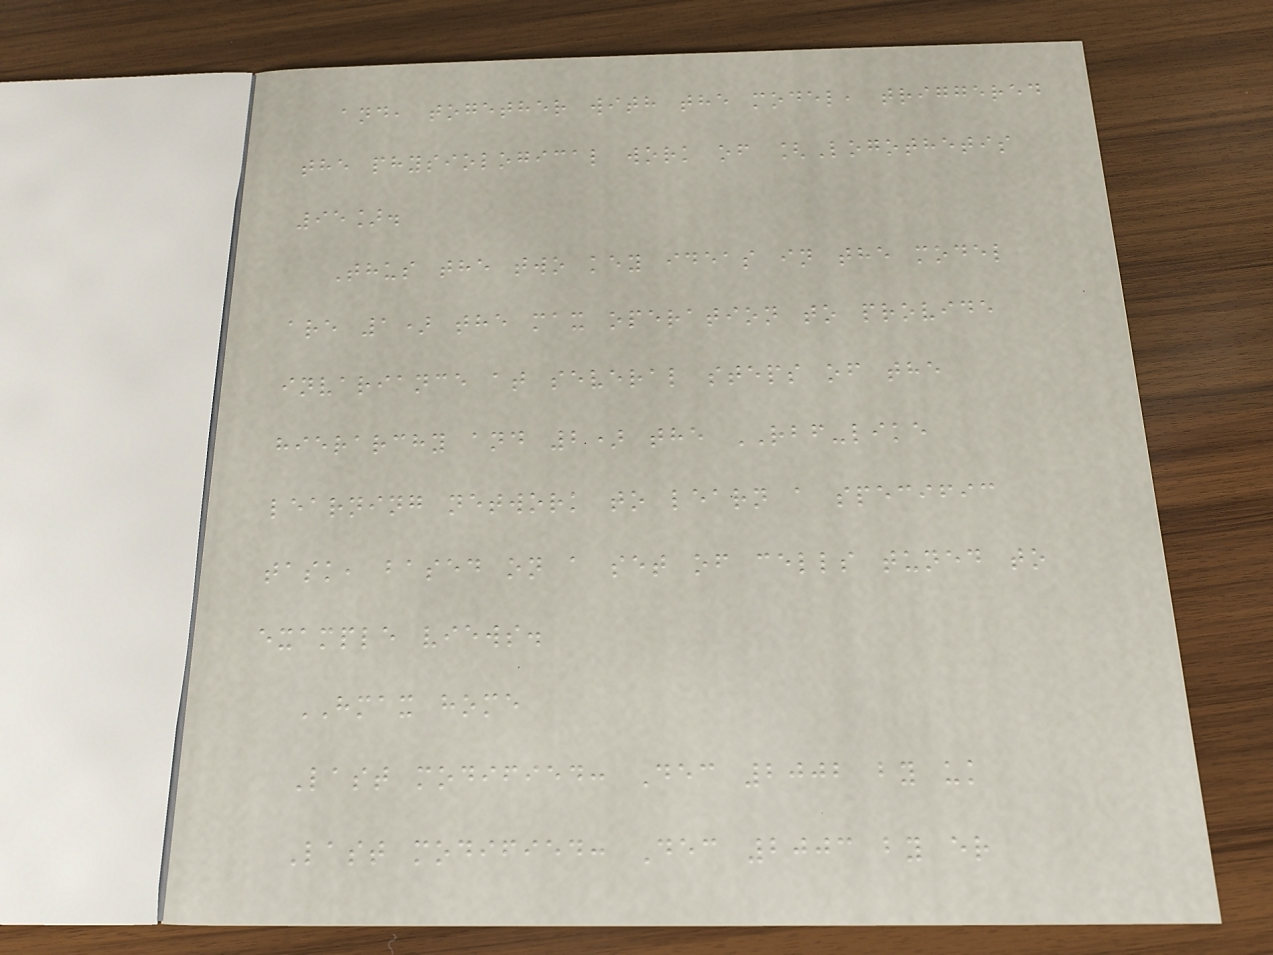and, together with the model, triggered
the physiological work of [Logothetis
95].
Thus the two key ideas in the model
are 1) the max operation to provide
invariance at several steps of the
hierarchy and 2) the RBF-like
learning network to learn a specific
task, based on a set of cells tuned to
example views.
HMAX home
Last modified: Dec 2002 by uk
Last modified: Dec 2003 by er
